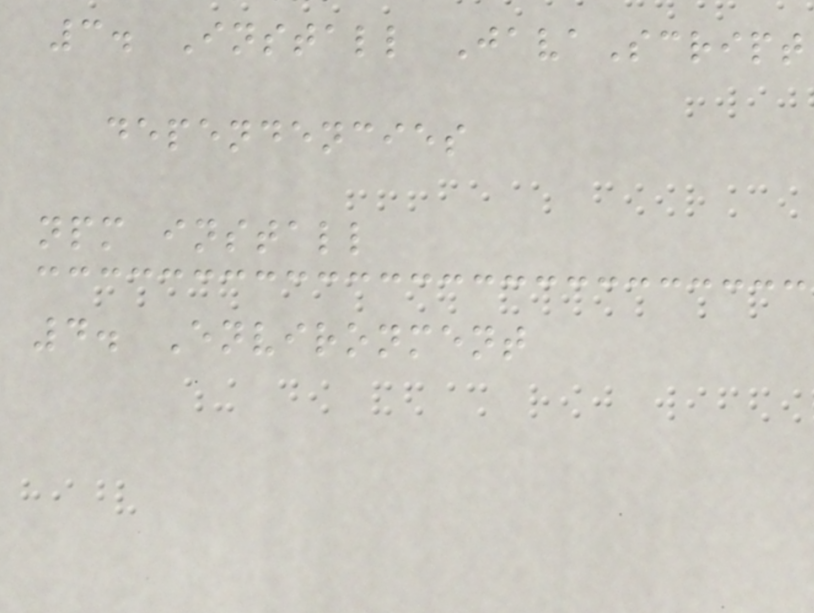3. Install JavaScript
dependencies
npm install
4. Environment
